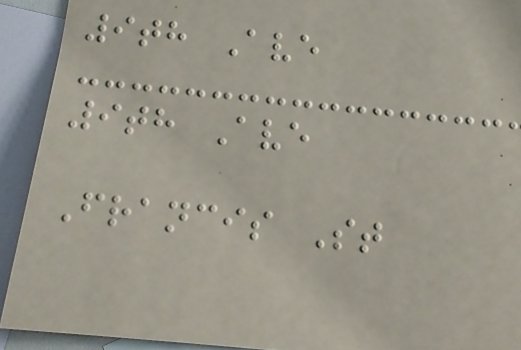9th Ave
9th Ave
Francis St
